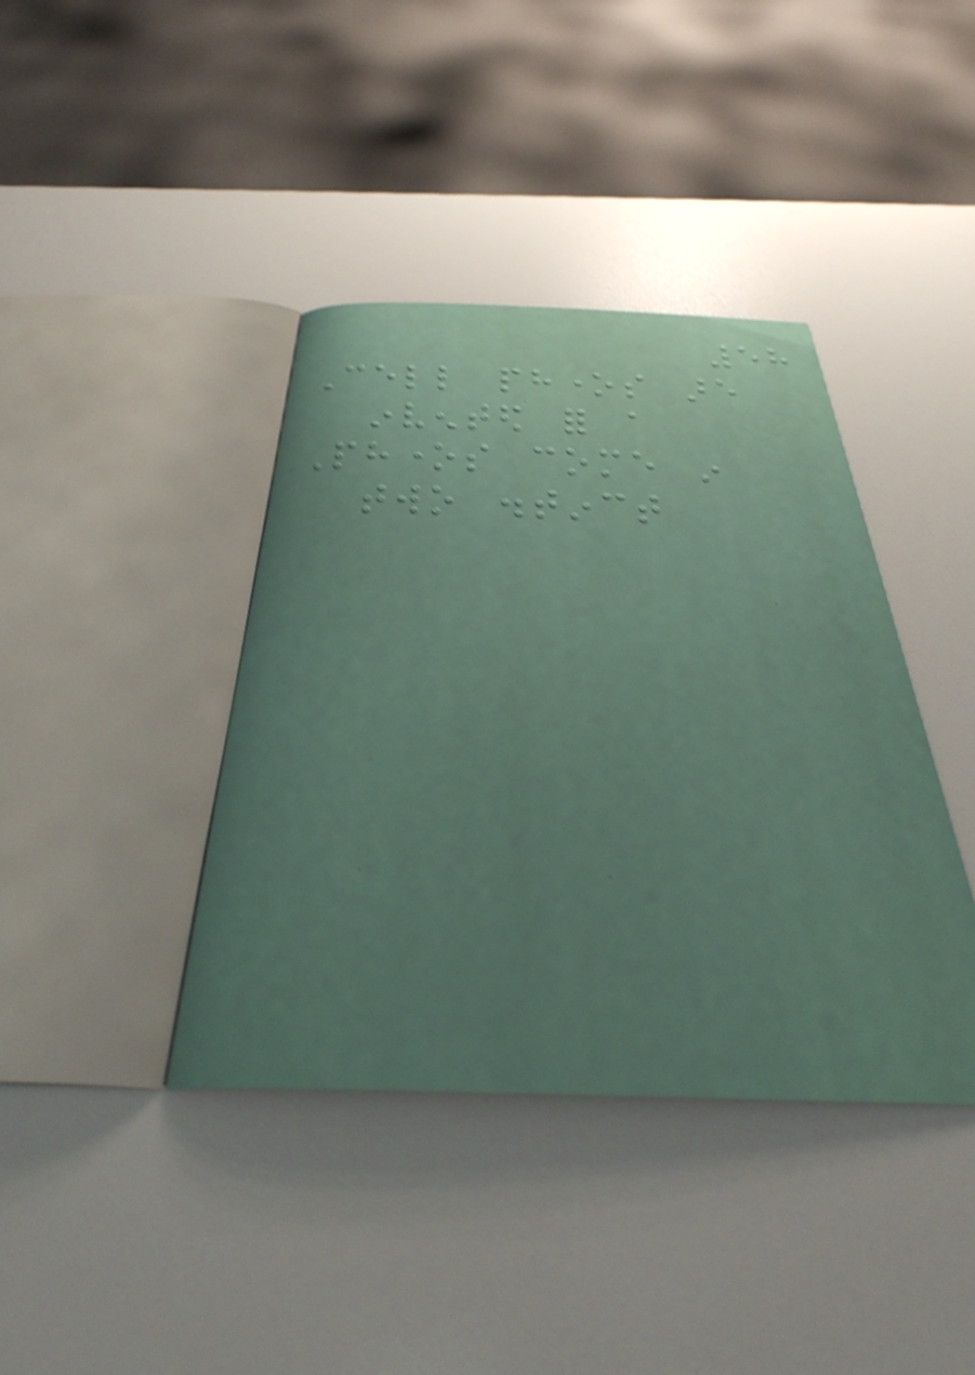58
Cell phones are
invented for a
Phones come in
two distinct
